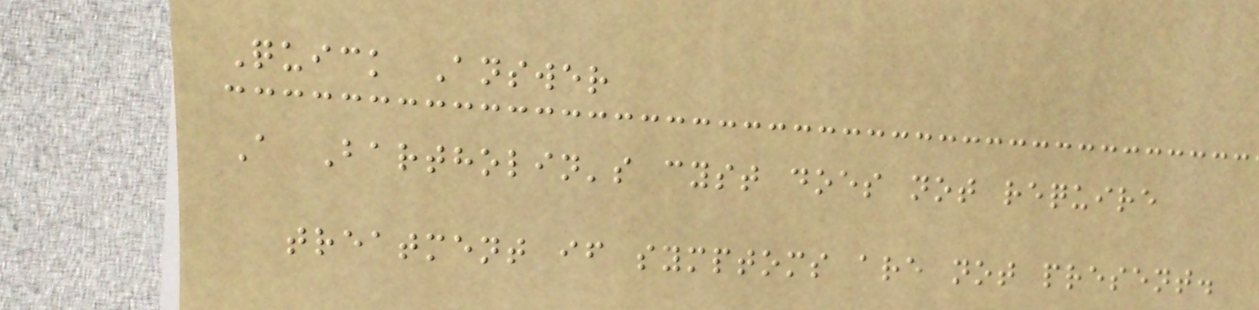Quick Answer
A Bartholin's cyst does not require
treatment if symptoms are not present.
